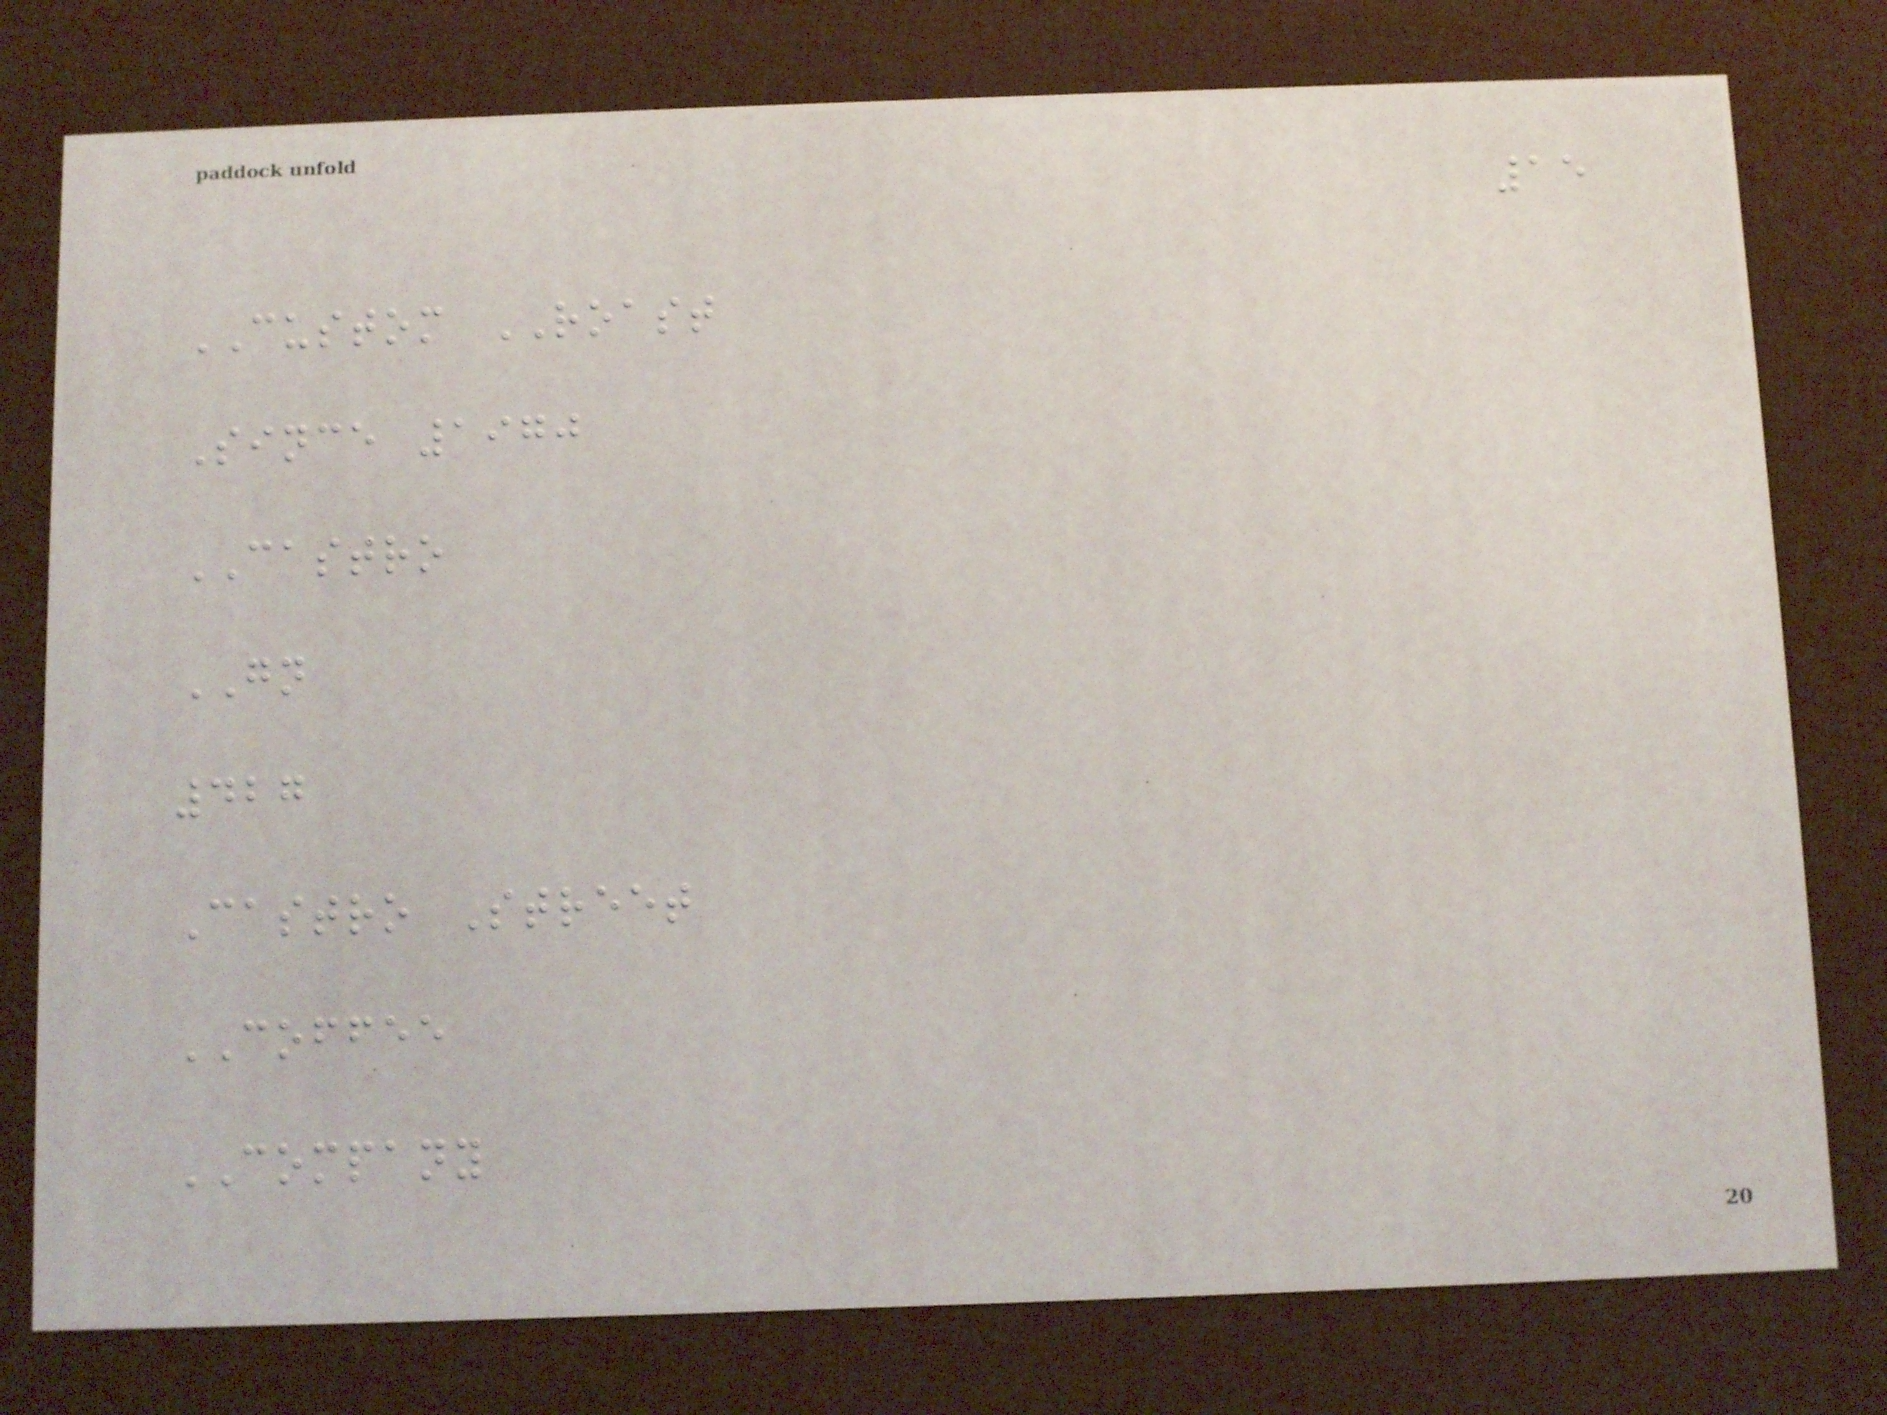15
CUSTOM ROAST
Since 1970
CASTRO
GN
427
Castro Street
COFFEE
COMPANY
